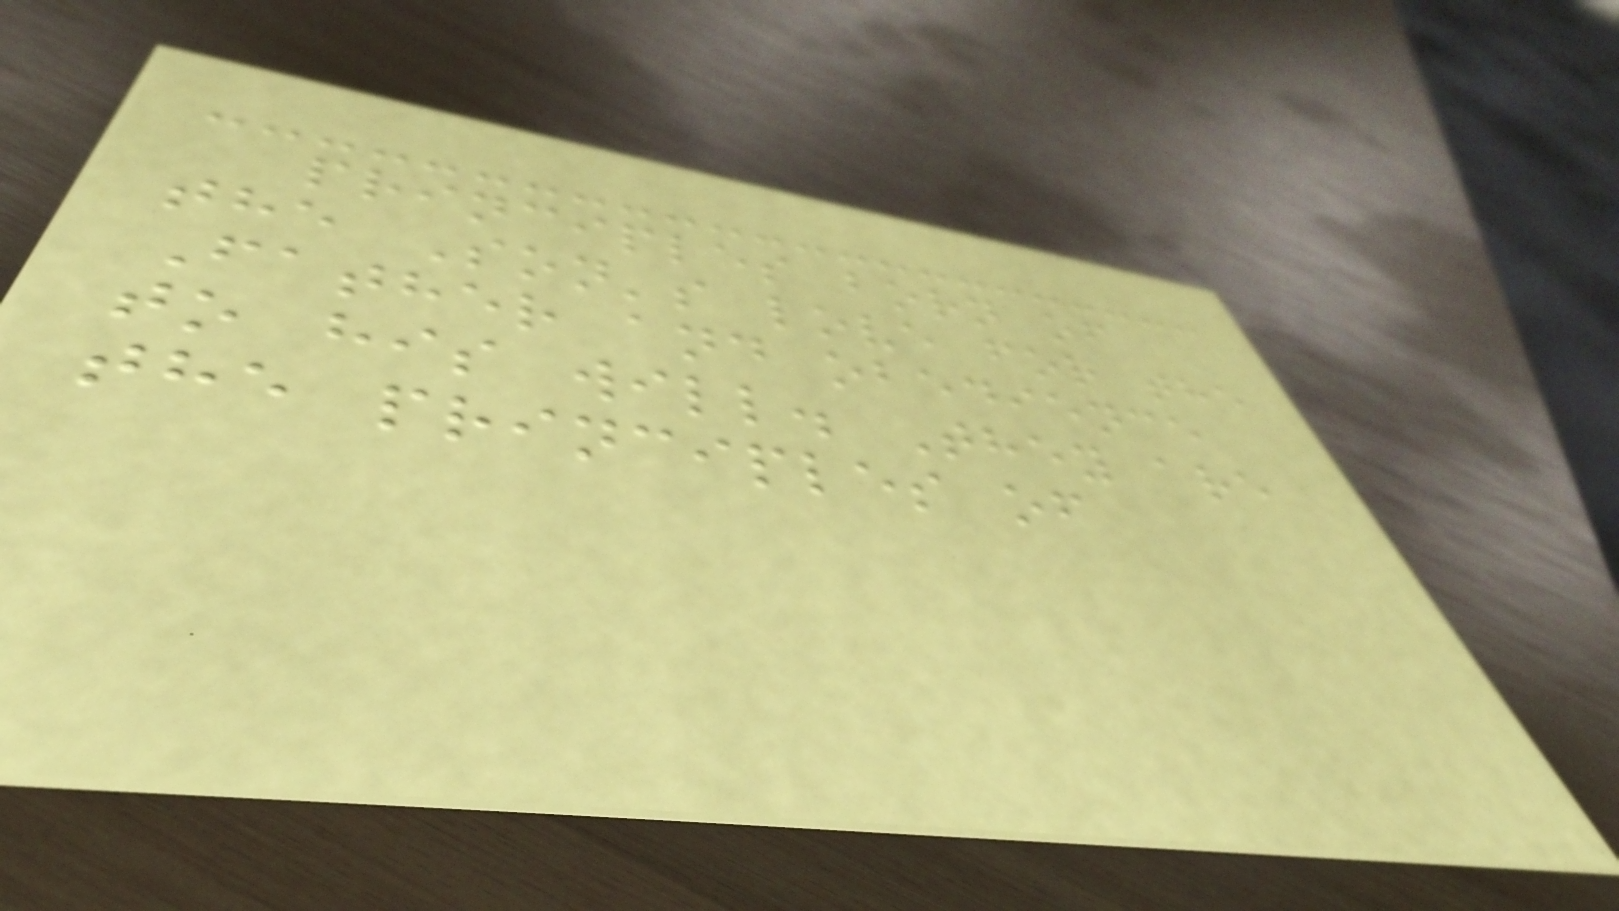principles born of
the Son's love for the
Father and obedience
to his will. They are
the principles of
